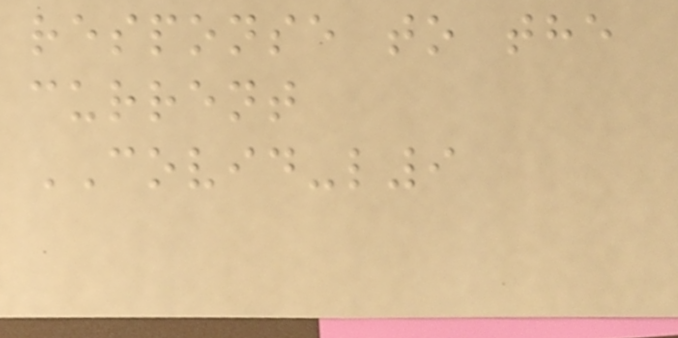response to the
current
COVID-l9
